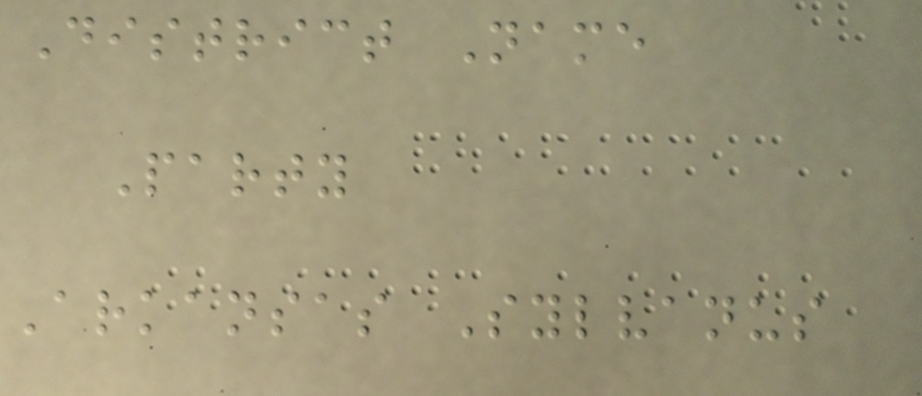District Name
Party
Arkansas Sylvanus
